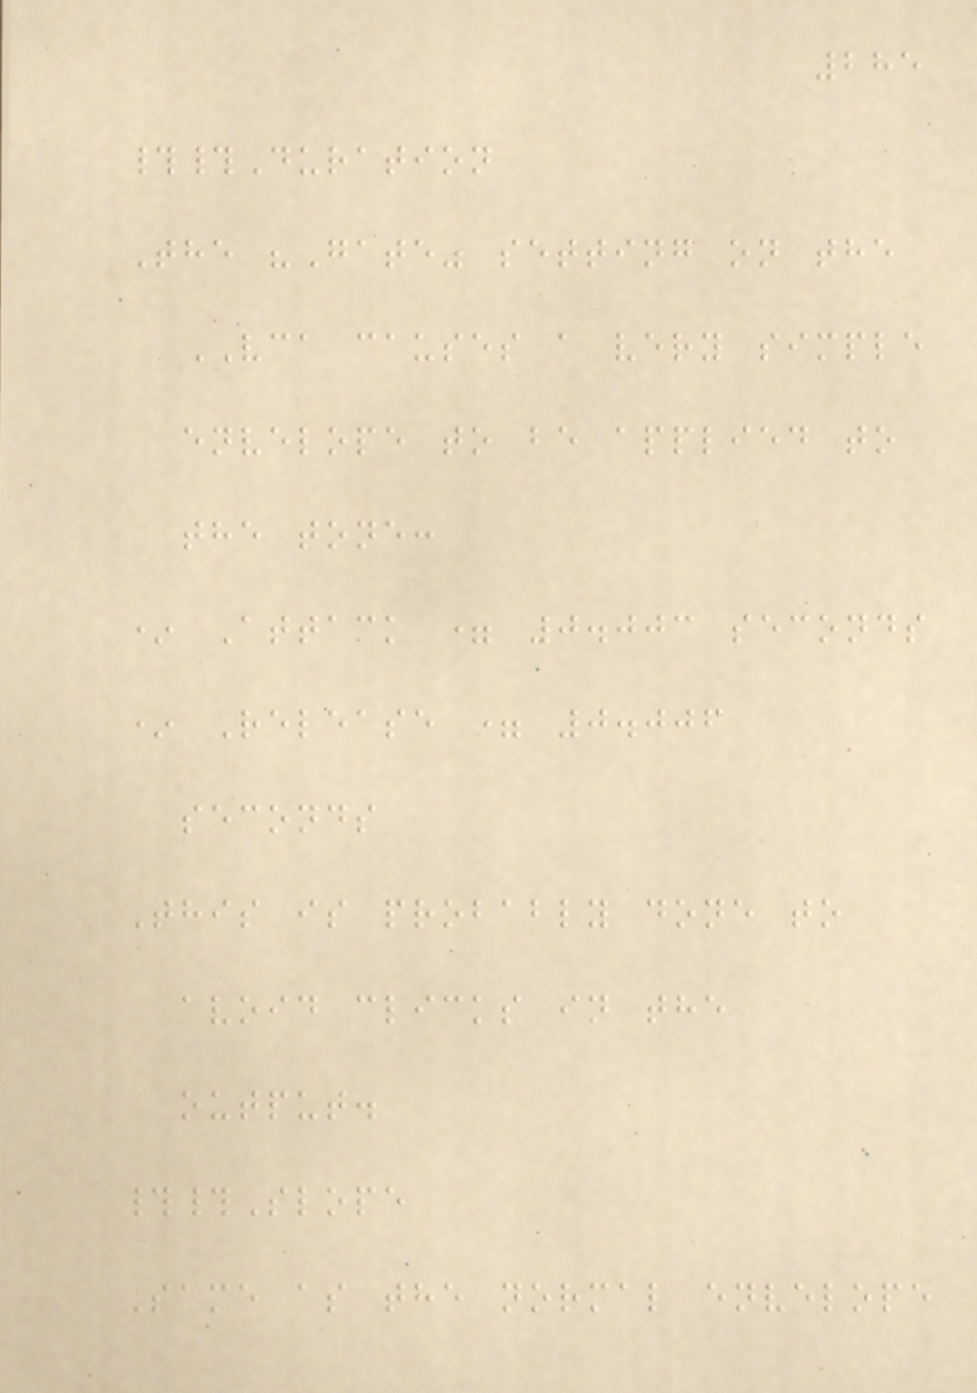285
##Duration
The "Gate" setting on the
VCA causes a very simple
envelope to be applied to
the tone:
* Attack = 0.003 seconds
* Release = 0.006
seconds
This is probably done to
avoid clicks in the
output.
##Slope
Same as the normal envelope
